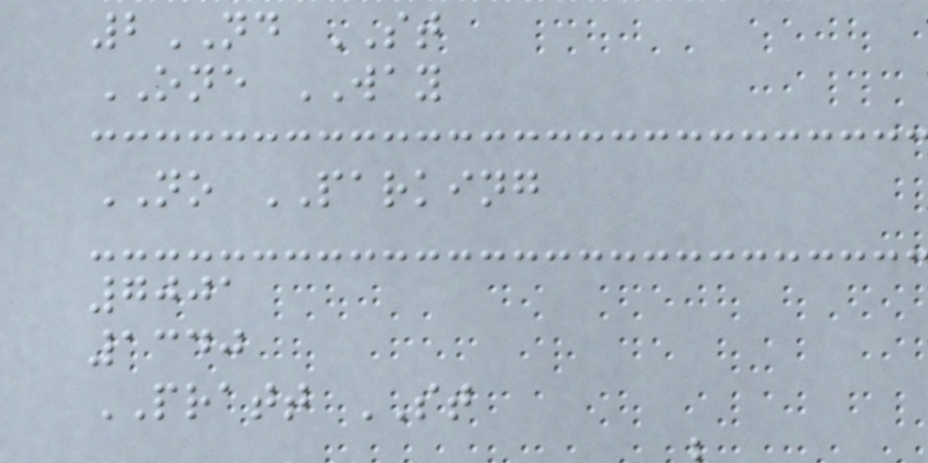2ND ST
ONE WAY
NO PARKING
7001
1340
PRATT ST
